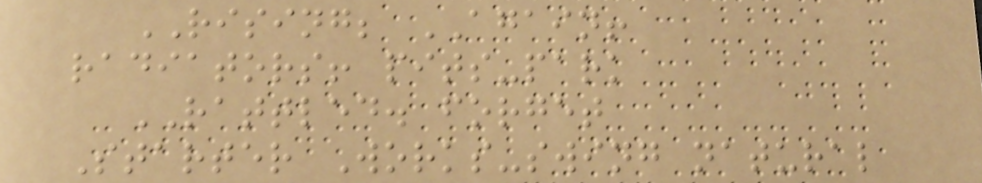RISING; AGAIN!
radiators! pits-park
RATTLED. forget
Starter Works-swing natural
